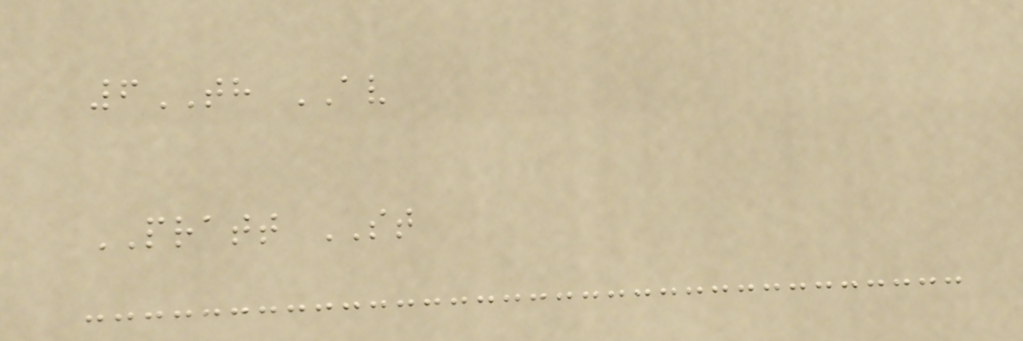6TH AV
PRATT ST
